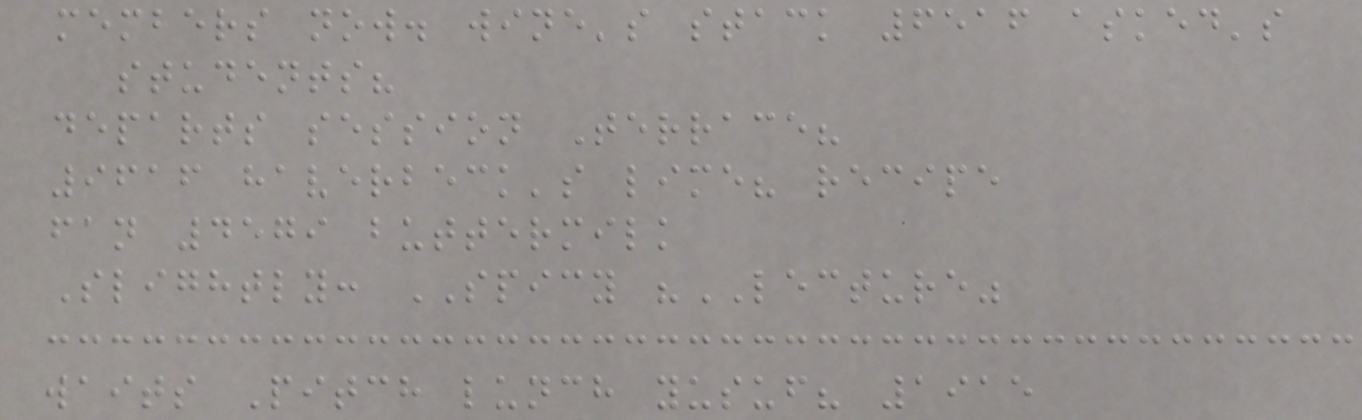members now. wine's stack 6516 asked's
students?
departs session Terrace?
9616 haverbeck's lime? recipe
fan 4579 buttermilk
Slightly: SPICY "LECTURE"
waits Pitch lunch yusuf? 1915
